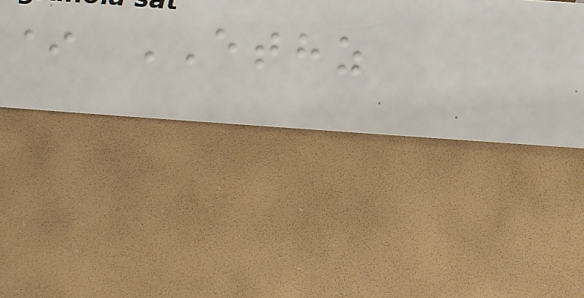* ETHZ
